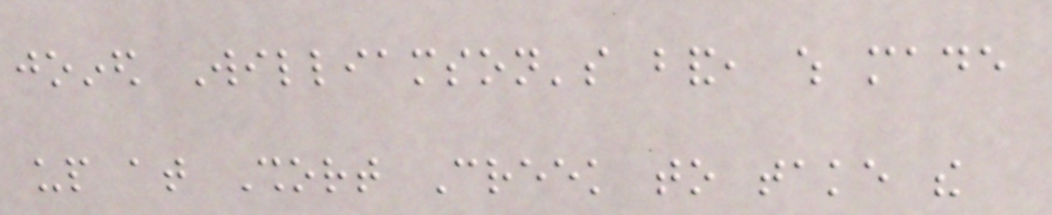joined Williamson's band, which made
up at Short Creek to take the
